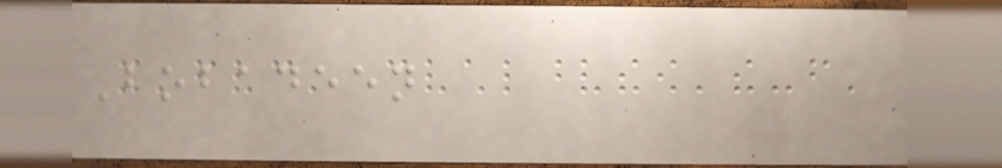Bobadeen
